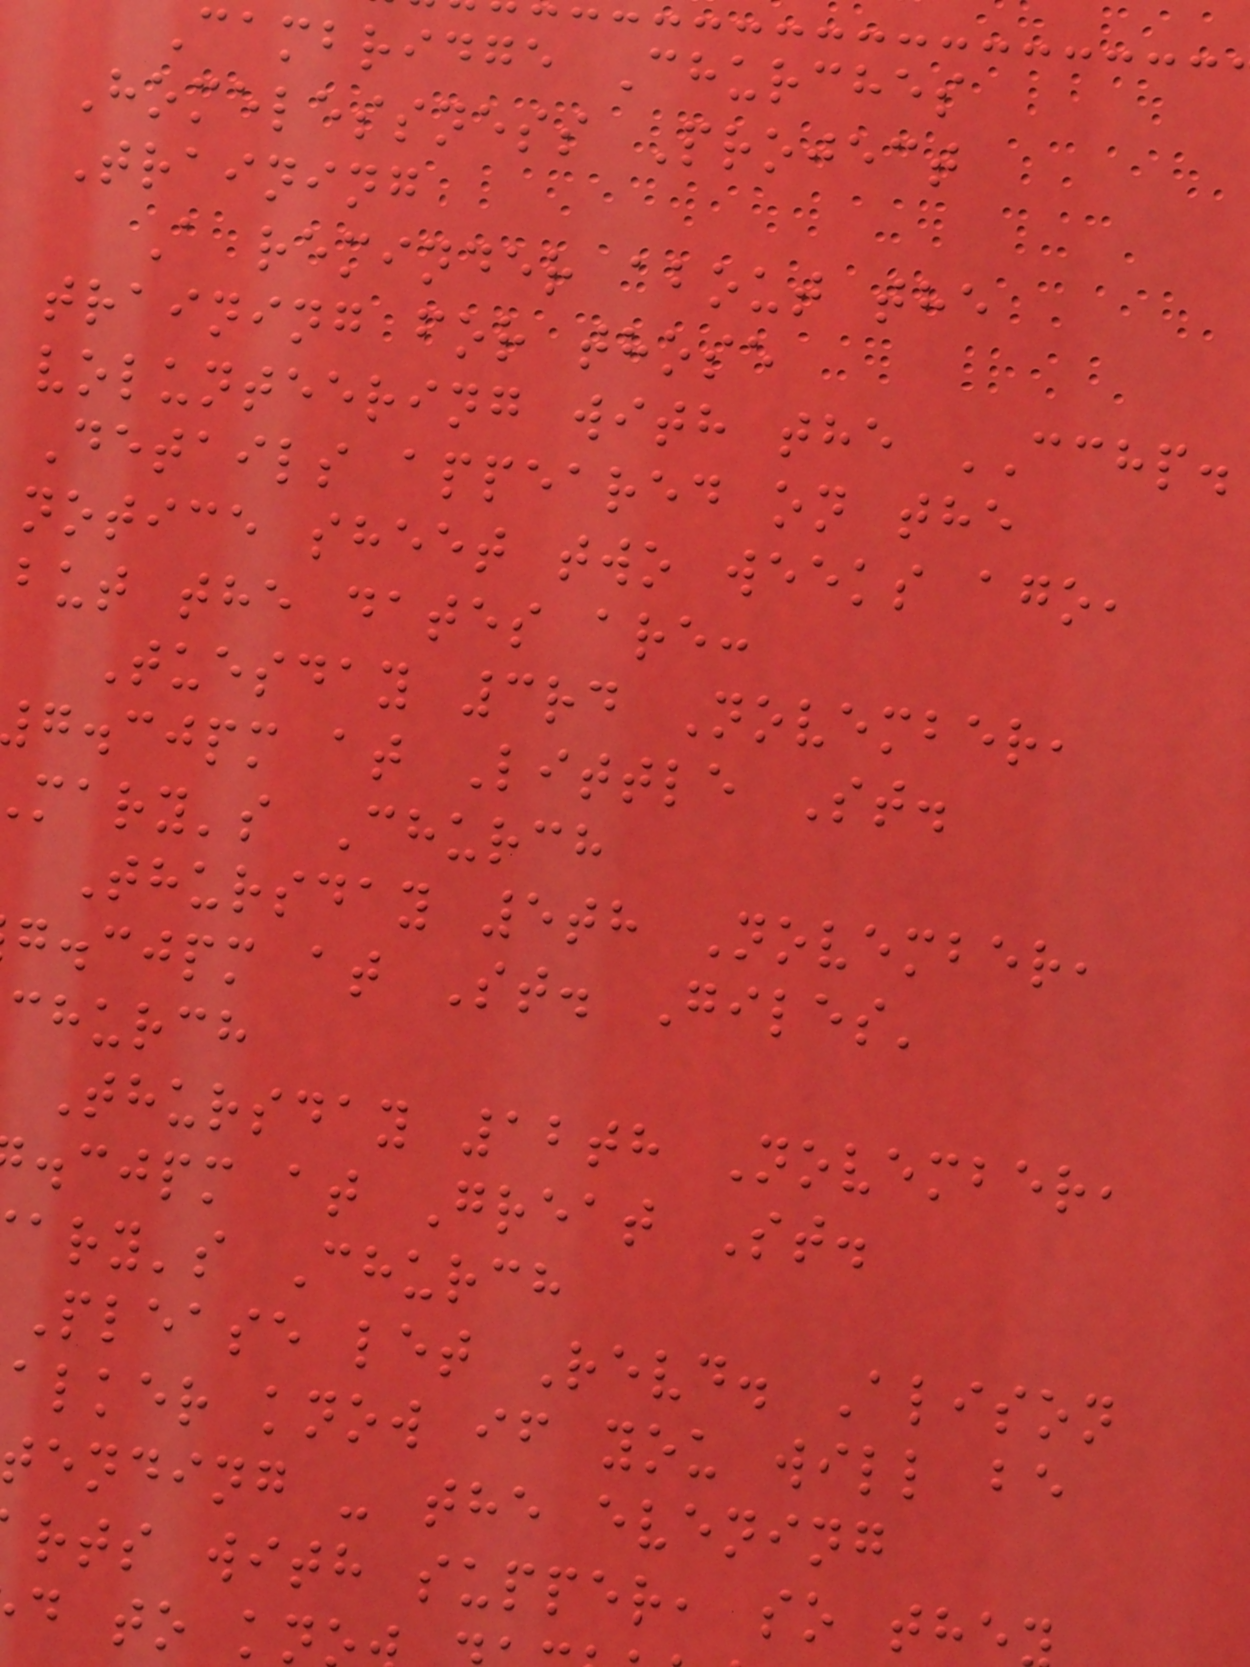Cambridge Churches
Homelessness Project
Training
A reminder about the
training for those
volunteering with the CCHP.
Details appeared on the
notice sheet two weeks ago,
but the dates are:
Tuesday 3rd November,
g.cjpm at Little St.
mary's Church
Thursday 5th November,
g.cjpm at St. Giles'
church
Thursday 12th November,
.cjpm at Great St.
ary's Church
Please let Revd. Alison
alker know if you will be
tending - the evening
rts with supper, so the
d to kn
